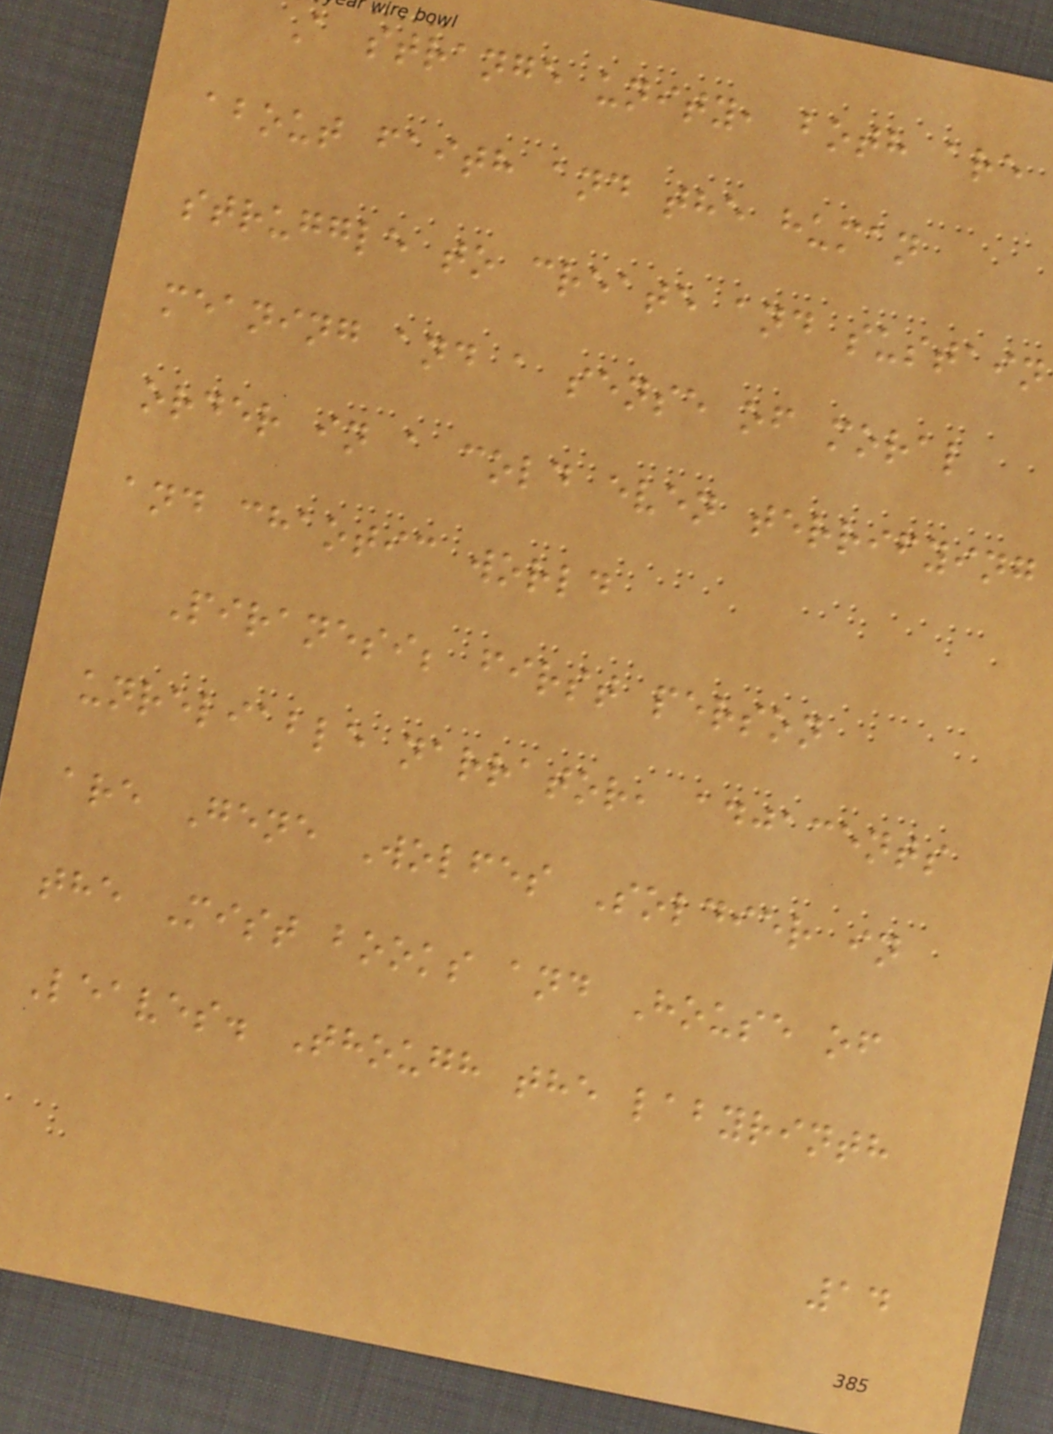A strange unity, both are
about faith and the human
struggle to create and sustain
meaning and a sense of moral
order in a cold even terrifying
and chaotic world
Piranesi; first person
unreliable narrator, adjacents
are Gene Wolfes Soldier in
the Mist books and House of
Leaves. Though the labyrinth
14
